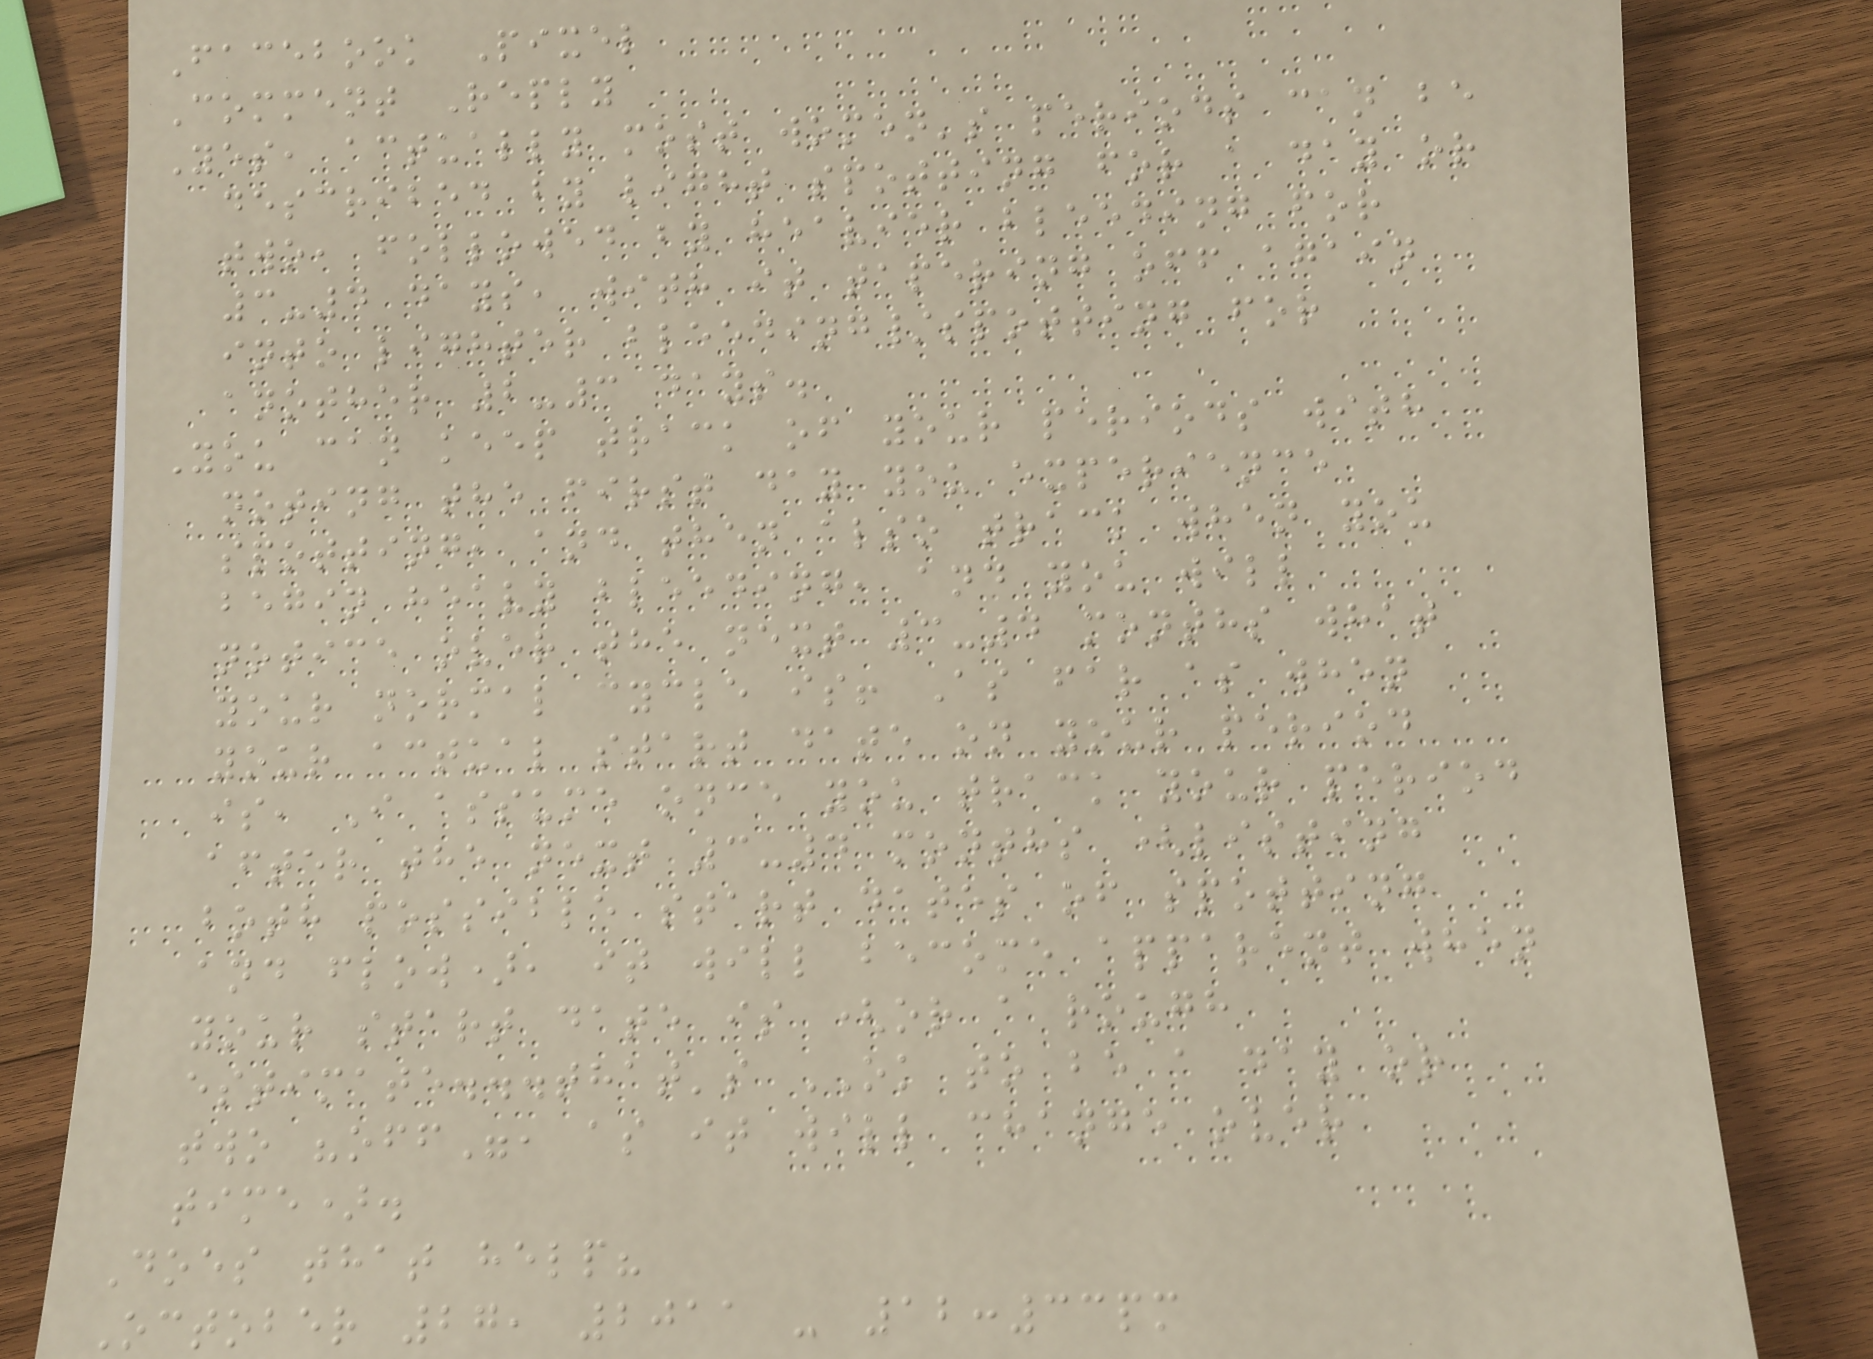Facebook Pixel
Comment Reply
Yes, actually most women's periods can be
described by light spotting for a day or
two, followed by heavier bleeding for
3-4 days, with it tapering off again
into lighter bleeding/spotting for
another 2-3 days.
You can keep track of your periods with
noting the first day you experience
spotting, and then also track when you
begin heavy bleeding, and you will
notice over the next 3-4 months what
your normal cycle is! As far as when
your actual start date on your period
is, I assume once you track your period
after the next 3-4 months (listing
both possible start dates of spotting
and flow), it will become apparent when
your start date is (or a rough
estimate...that's OK to be a day or
two "off", as it will change over
time).
Does that help?
October 27, 2011 - 12:33pm
